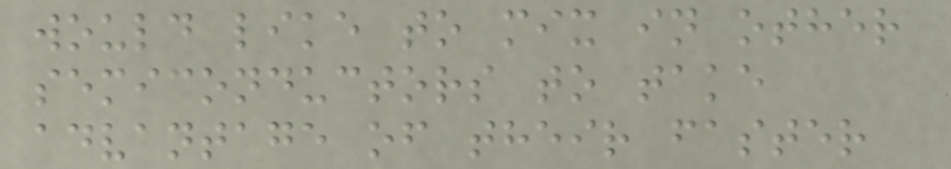would like to mix in other
semiconductors to take
advantage of their faster
